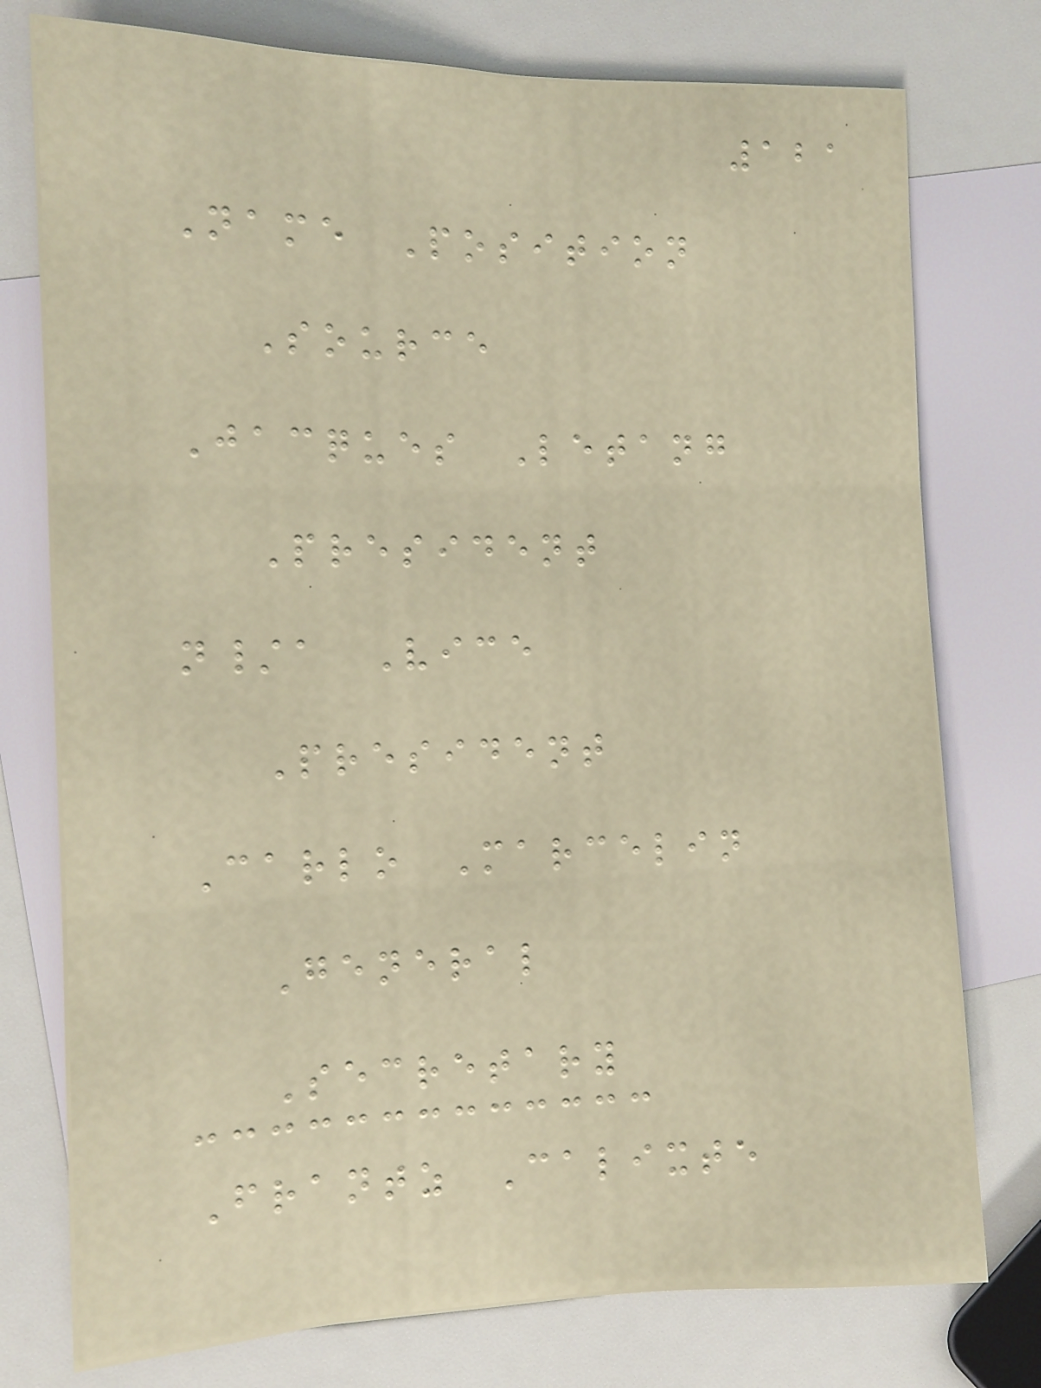121
Name Position
Source
Jacques Letang
President
n/a Vice
President
Carlo Marcelin
General
Secretary
Frantz Calixte
